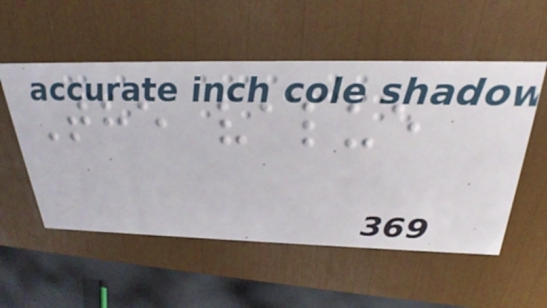The value
